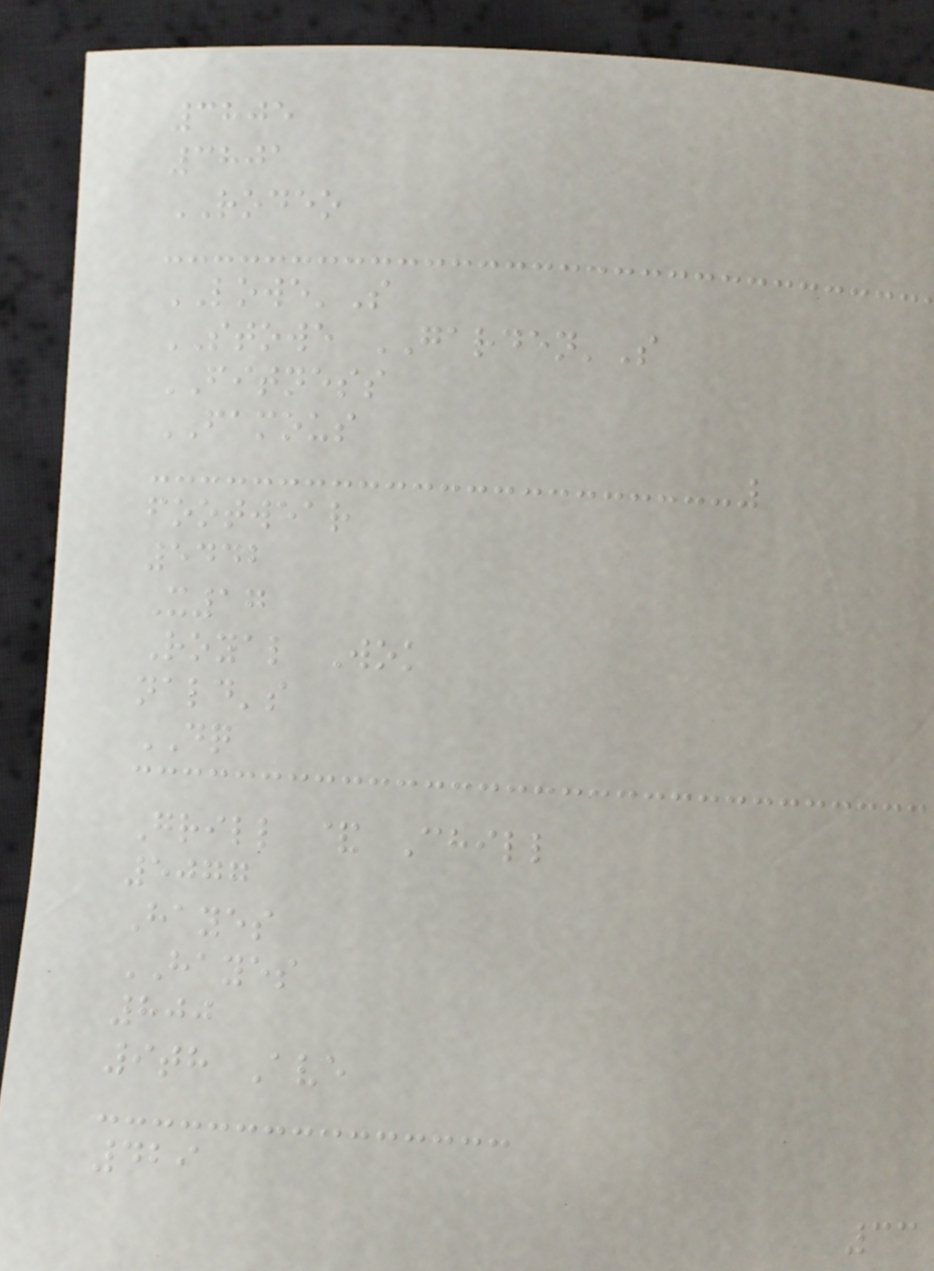3805
3801
RODEO
LOWE'S
STOWE GARDEN'S
FITNESS
FAMOUS
footwear
5442
X17
Royal Wok
nald's
DQ
Grill & Chill
5077
Hayes
HAYES
800
9th Ave
429
33
